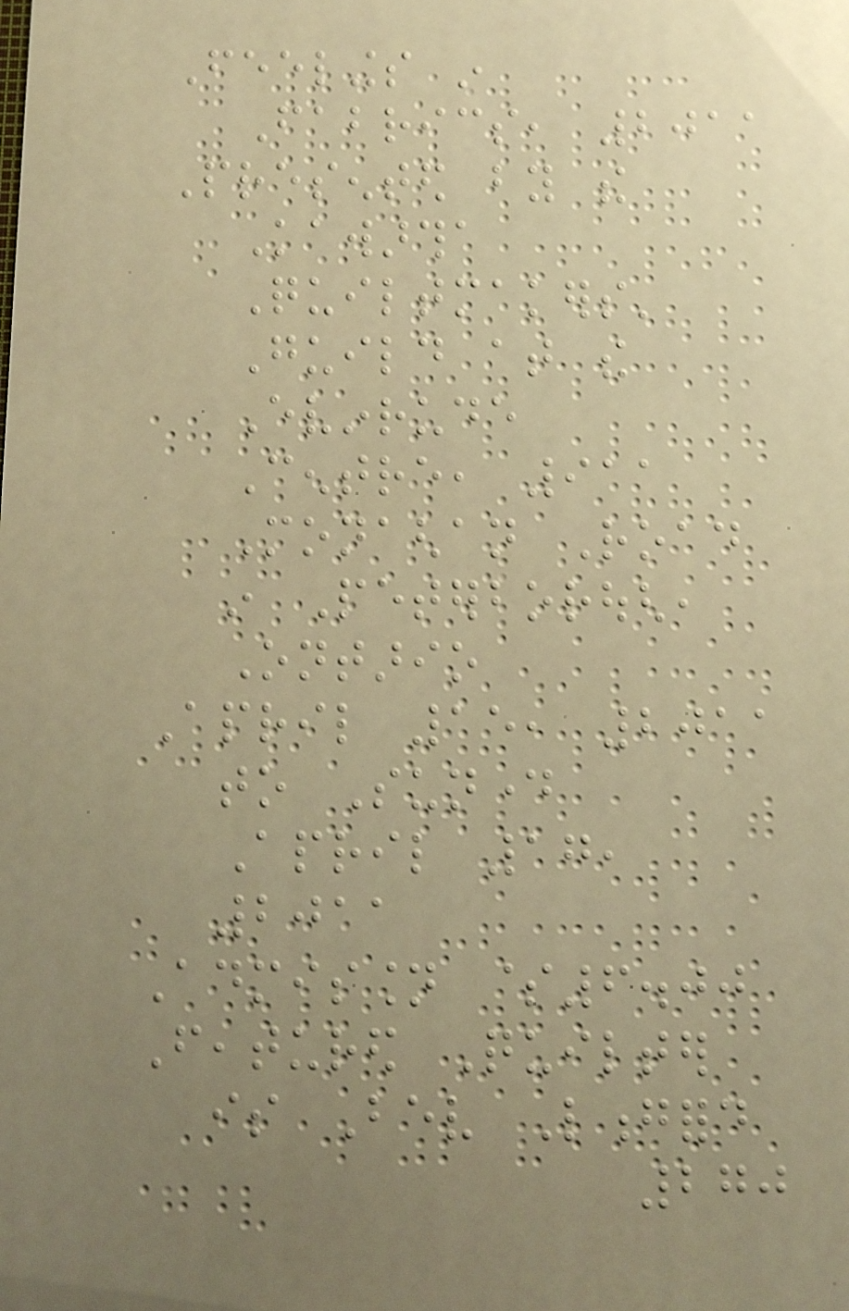Feelings in
Fabrics, 2011
Presented by the
Kawartha
Quiltmakers'
Guild at the
Evinrude
Centre, 911
Monaghan Road
in Peterborough,
Ontario
April 15, 2011
to Sunday
April 17,
2011
Admission $6.00
Featured Quilter
is Bev Longford
270
